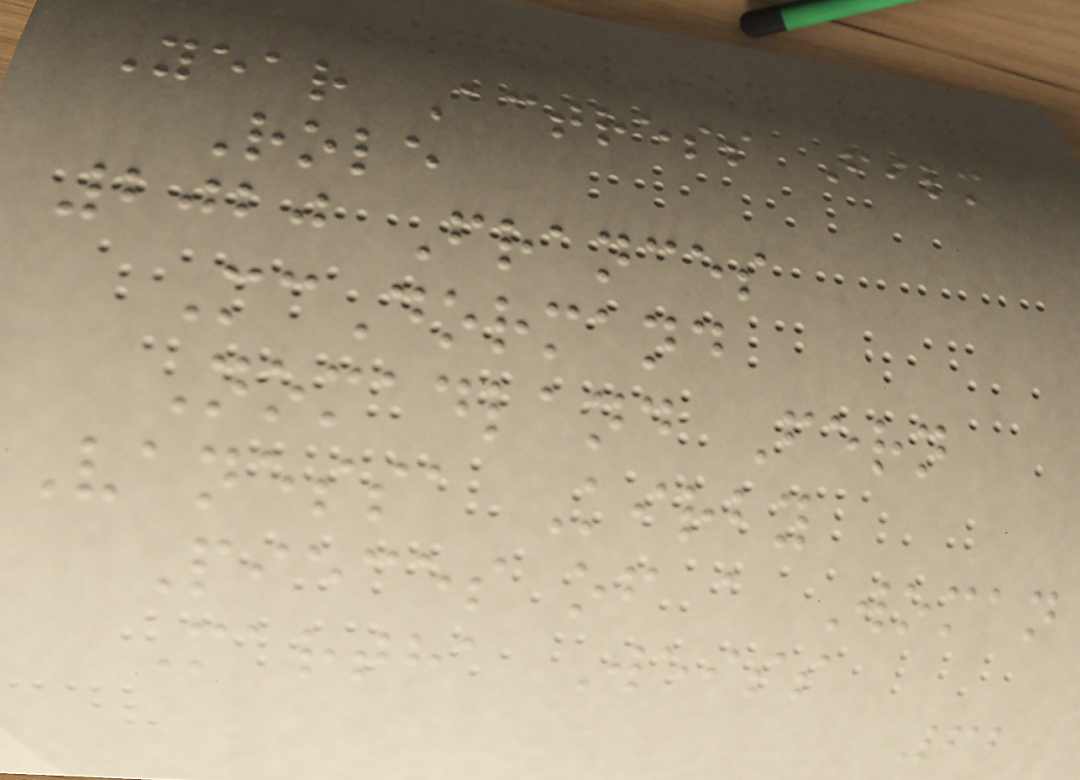Year Actress Film
Role
2020 Frances
McDormand
Nomadland Fern
Vanessa Kirby
Pieces of a Woman
Martha Weiss
62
